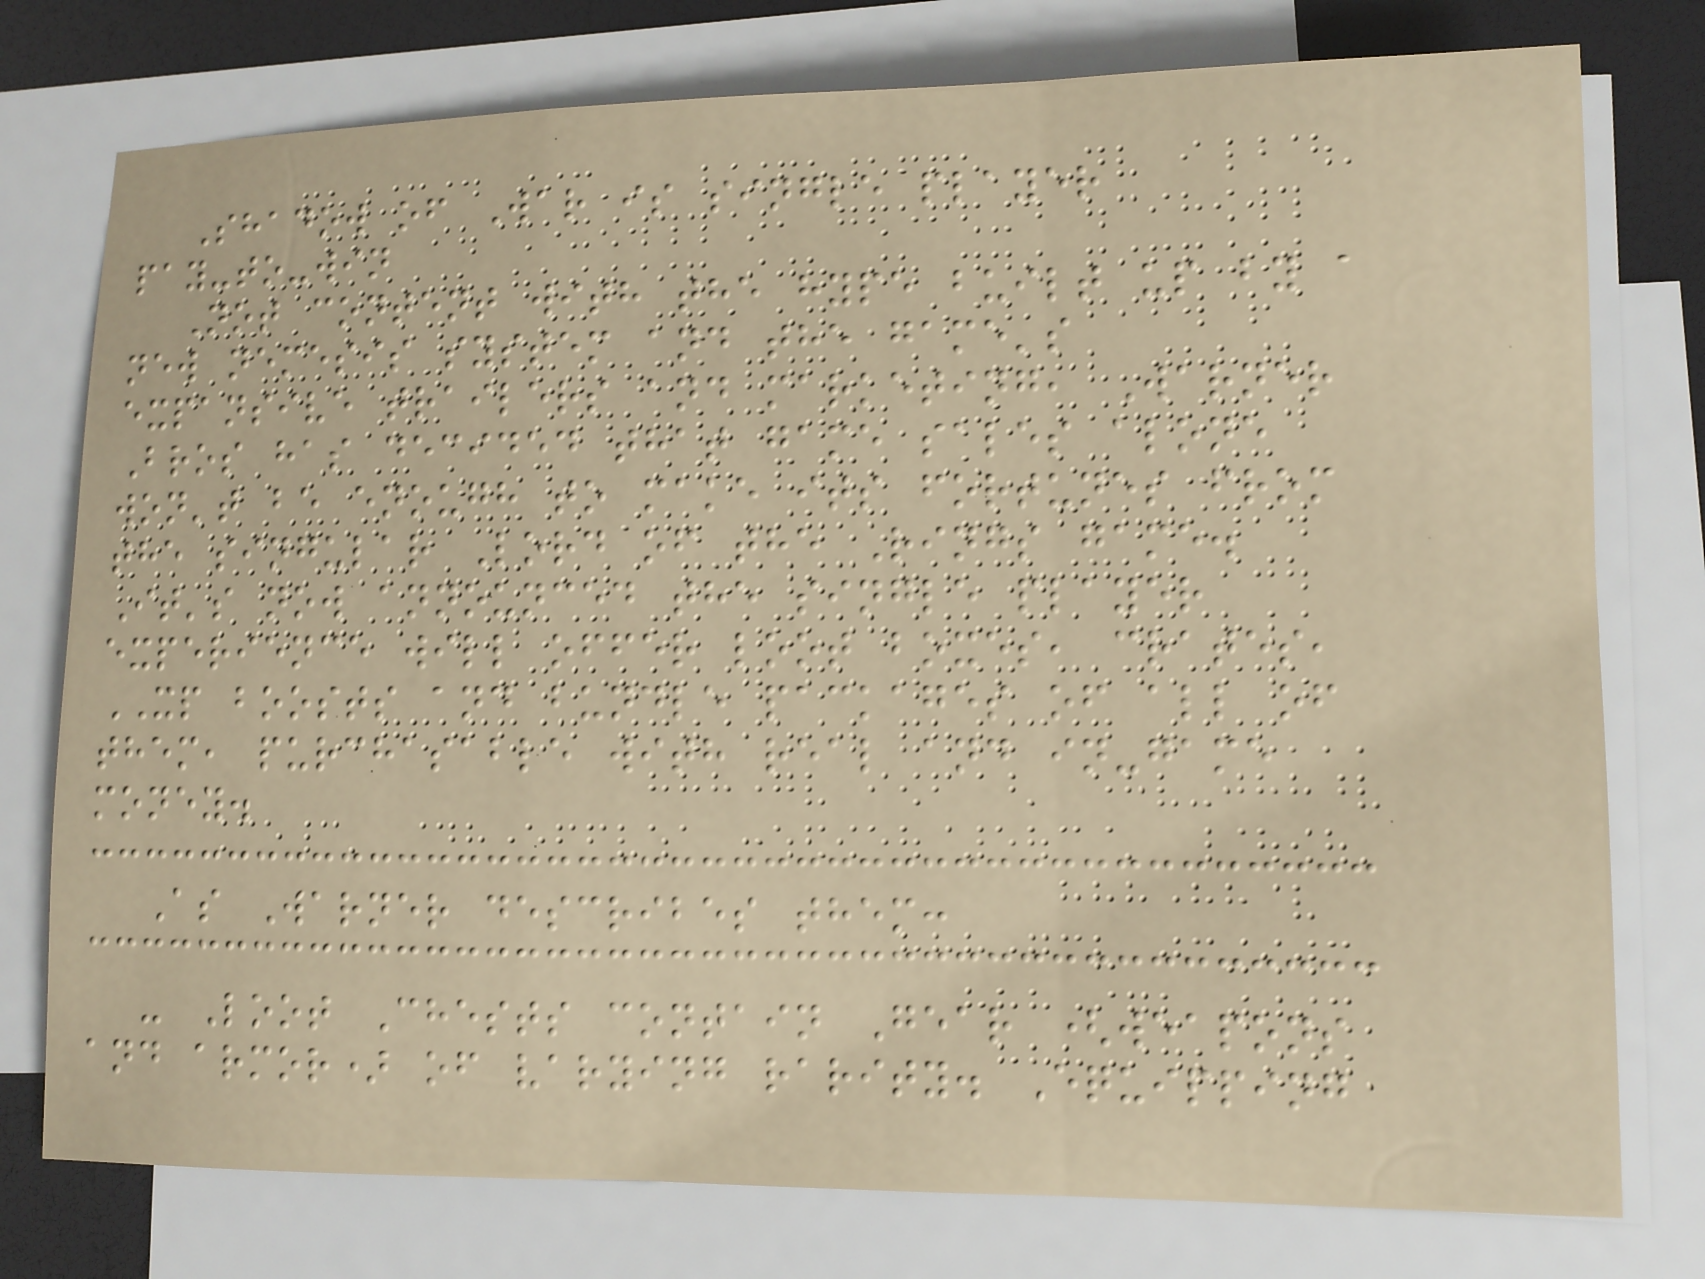Shadow of War is single player
pay-to-win
Not content with the hype built up by a
new nemesis system and the game's
expansive trailers and marketing, Warner
Bros has decided that game sales alone
won't be enough to make its fortunes from
the singular Lord of the Rings game.
It's now announced the single player
experience will offer loot boxes, crates,
XP boosts and bundle packages of all of
them, purchasable with real and in-game
money.
As Warner describes them:
- Loot Chests contain Gear (weapons
and armor) of varying rarity. Equipping
